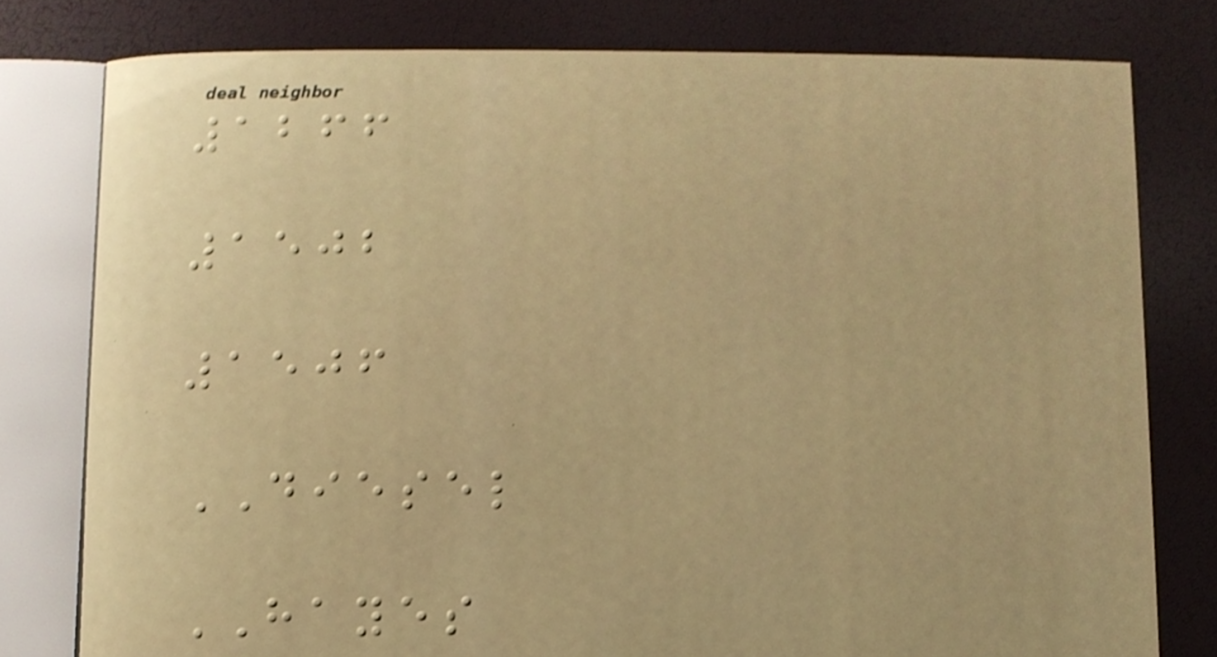1266
1502
1506
DIESEL
HAYES
